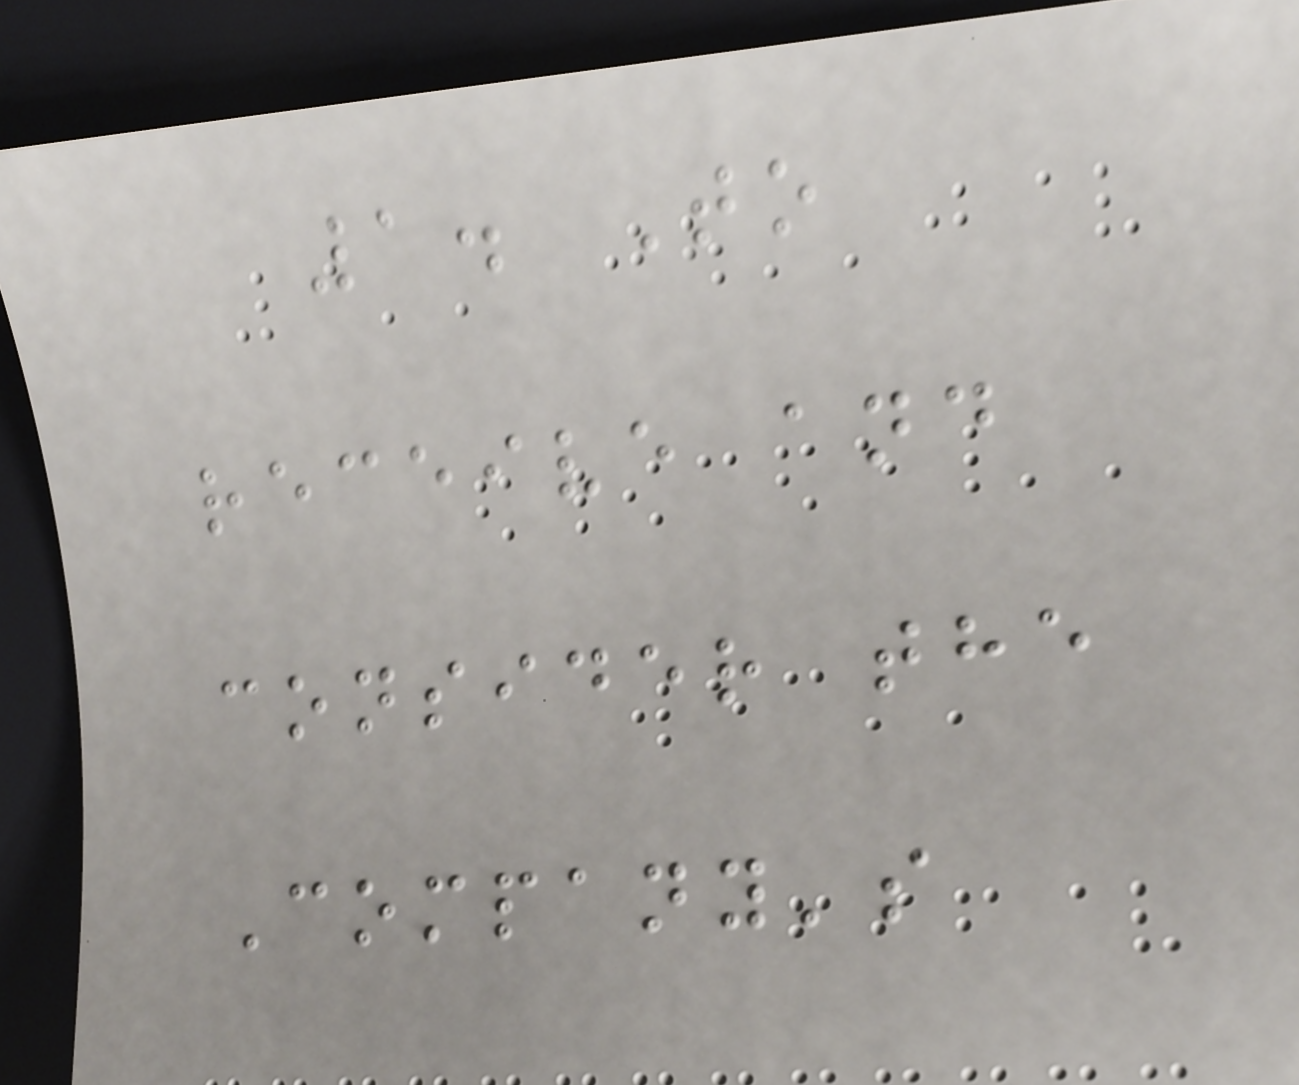1. To
receive and
consider the
Company's
